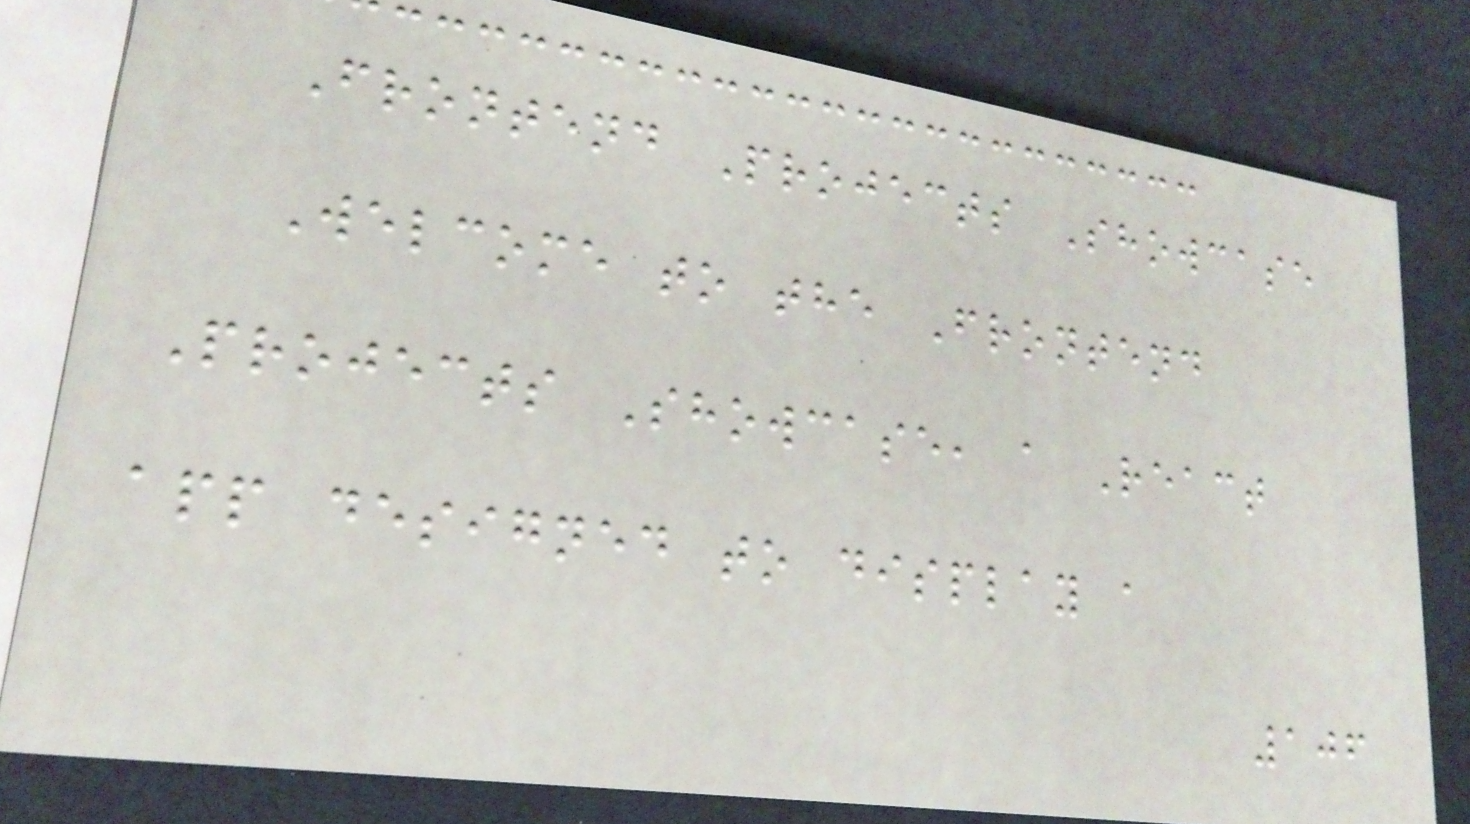Frontend Projects Showcase
Welcome to the Frontend
Projects Showcase, a React
app designed to display a
106
